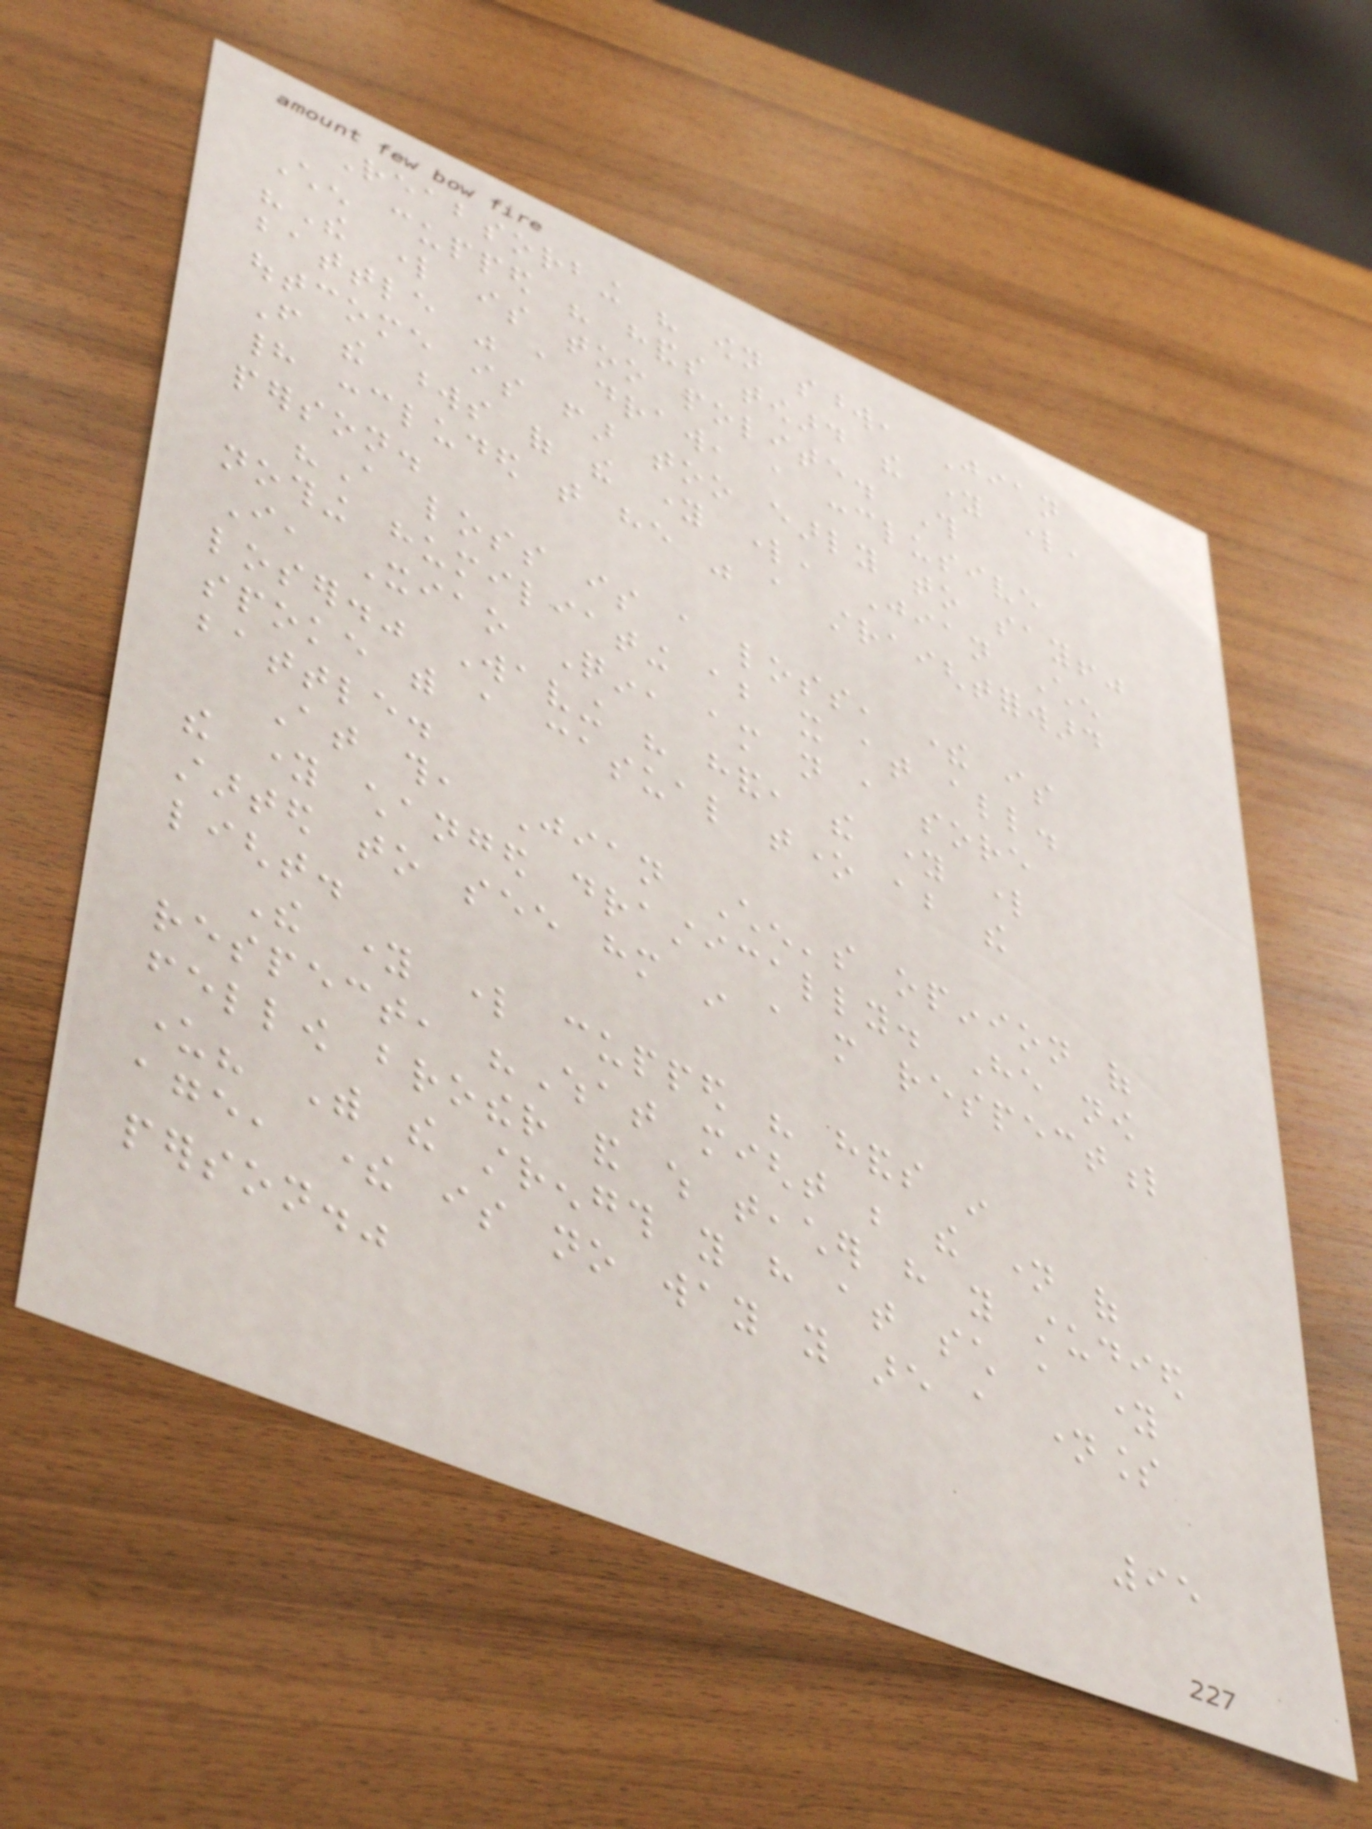Reabsorbing his own sword, Jian
Chen cupped his hands toward the young lord,
"The lord is too polite. This
battle was a draw, a conclusive
outcome is far too early to say!"
From the words of the young lord, Jian Chen
had concluded that he was a straightforward
person.
"A loss is a loss, there is
nothing humiliating about it at all.
I, Xiao Qin, am not a sore
loser." Waving his hand, the young lord
spoke with a casual tone about the
battle.
At this, Jian Chen's opinion of
the young changed drastically. He now
started to see him in a more respectful
light.
The young lord cupped his hands in
respect, "What might be the name of
fellow brother and which teacher have you studied
under? With the strength you have at such a young
age, there is no way you are a nameless
person."
95
